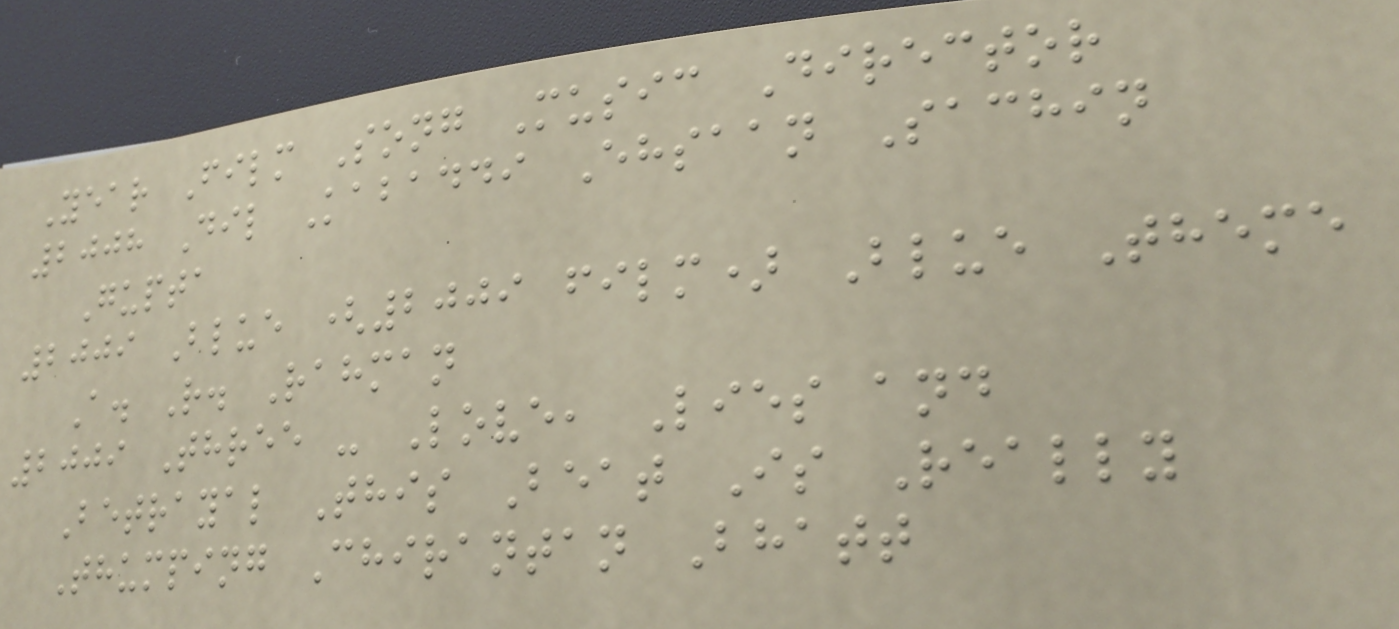Year Film Song Music Director
2008 Dil Kabaddi Ehsaan Sachin
Gupta
2009 Blue (2009 film) Blue Theme
A. R. Rahman
2009 Three - Love, Lies and
Betrayal This Beat Is Really
Thumping Chirantan Bhatt
